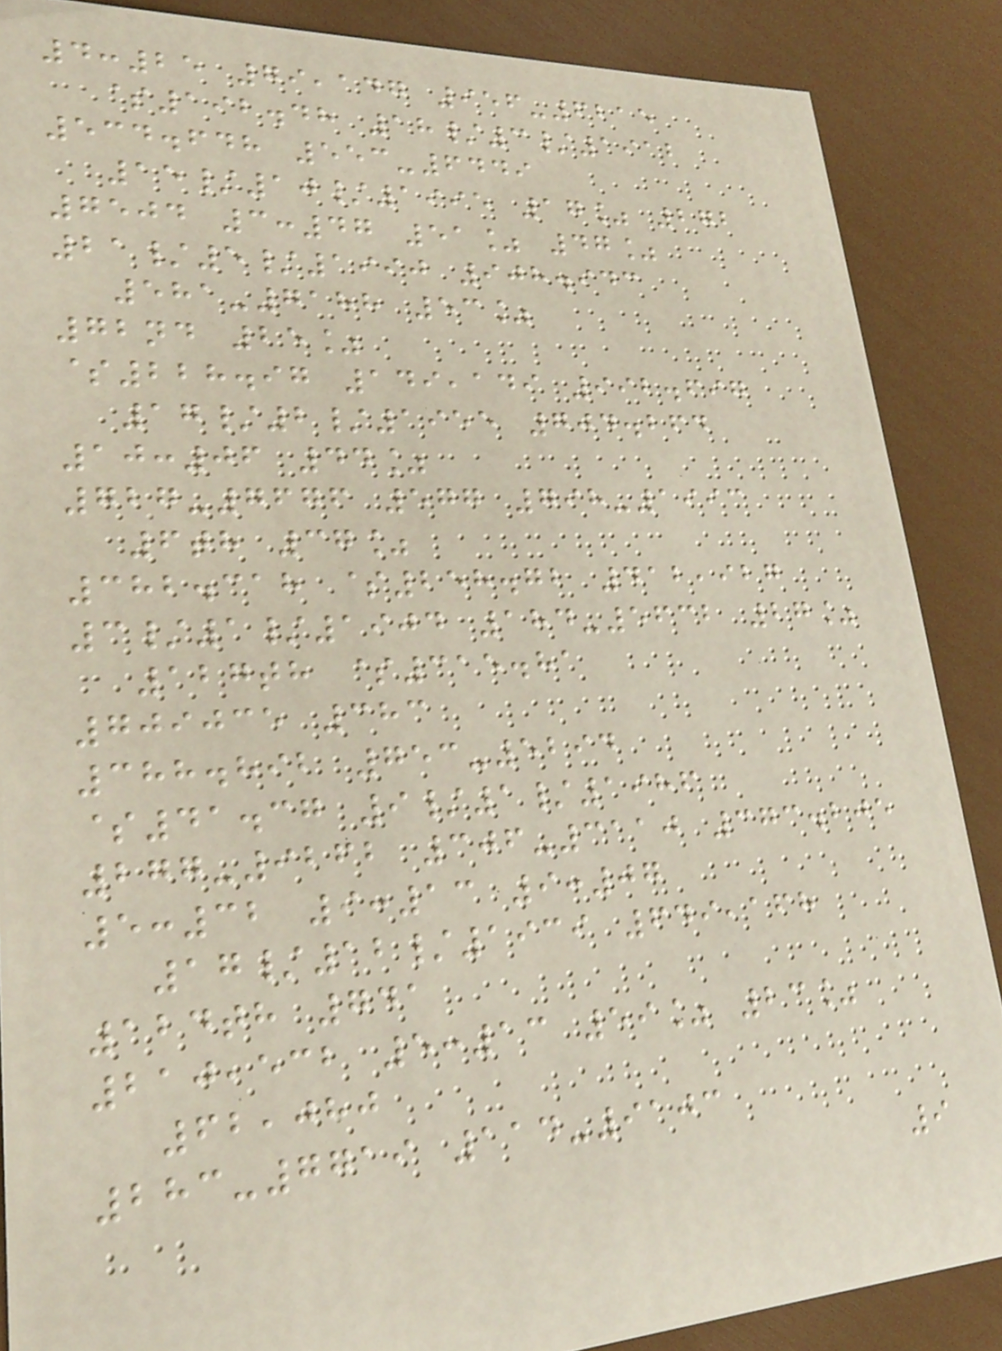4:25 79,147 956-6215
$192.48 18/3/1912
534.648 553-6449
15/10/1995 17% 272
7504 3:47 51% 47%
21/5/1990 908.943
581-7188 53%
72nd 25%
$228.97 149,149 992.697
17/2/1955 704.264
10:06 44%
727-7676 577 798-1993
6th 37%
382.318 $258.72 412,927
3/1/1904 184-5632 27%
127th $315.81
709035 383
388.892 753-5294
$41.37 9/1/1986
277-9262 306-3110 373.205
5:32 9:13 9:07
17/12/1939 649,168
124th 741
210,532 5:13 59% 23%
62,080
283-7719 114-9103
9
